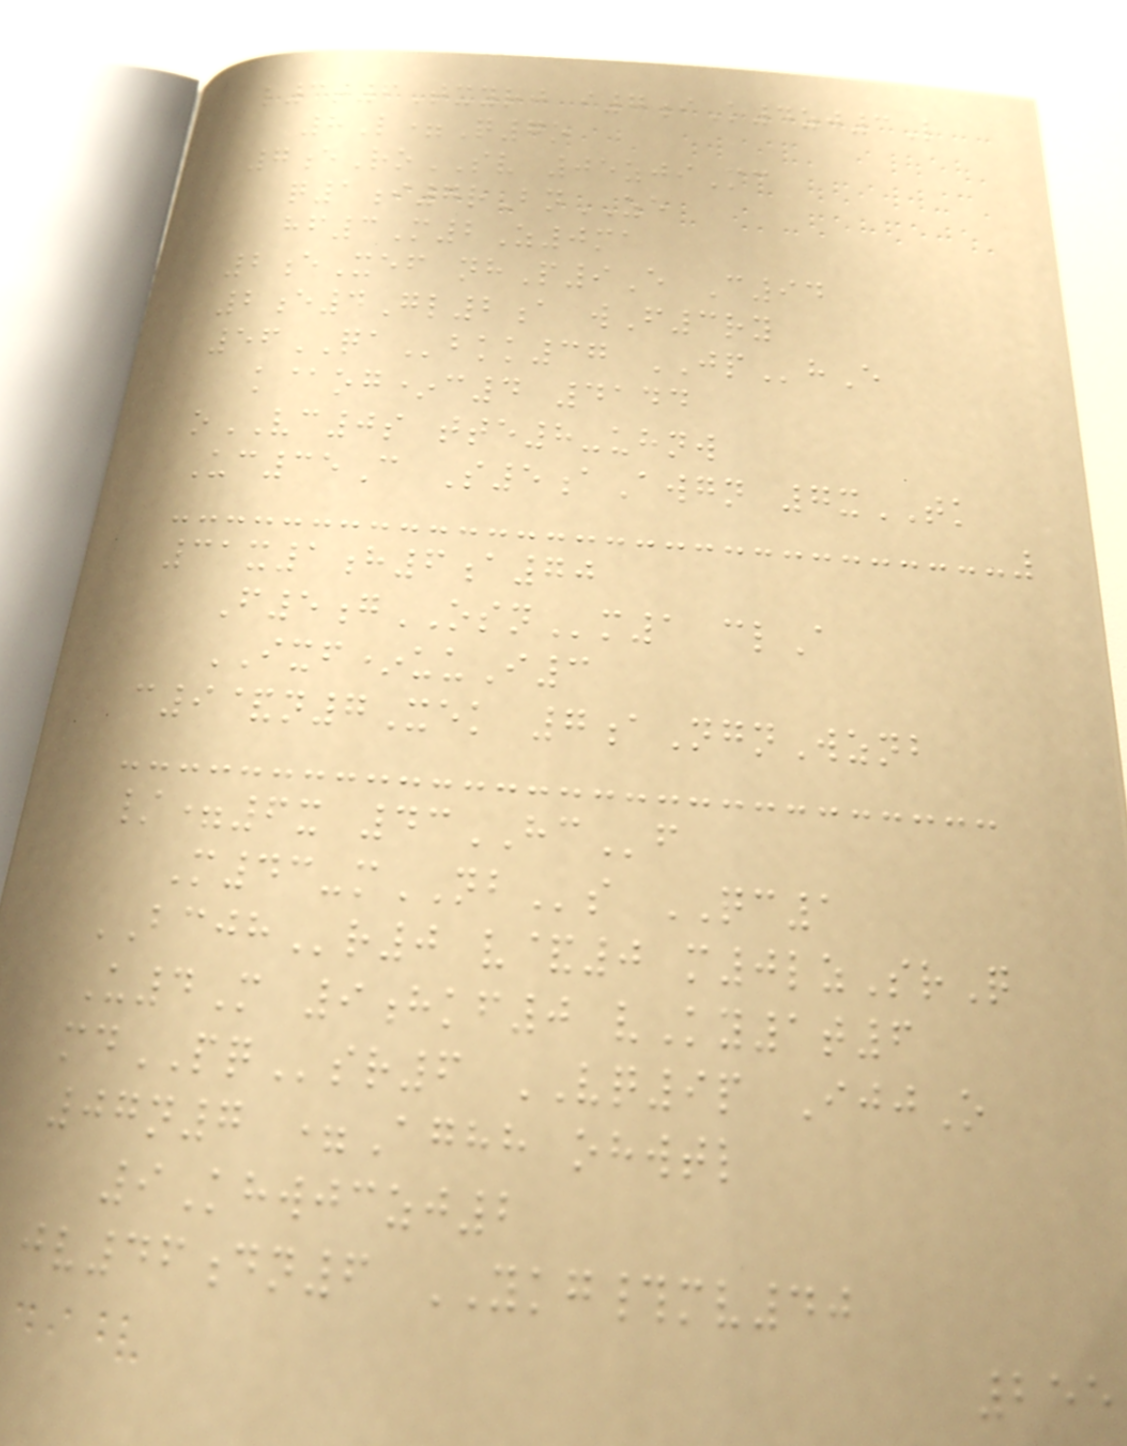l3t6Txyrj i7iK4zj3L
8L=Q7o
7eRoSV 05zjiMc
q1i7rBnZE
hf3M2Z0ma
2eXef nhP9E C94
2e4Gl2a wF3ry
56QAbkk37 JPhE
k@og*c4 4144
oVC0s tte8-uhnw
Uc35C S5aAwgn 7xTK
31x1h6a70
F5gOSNm1 clA
IXF*uuI3
c9&n7Xek 7aNgnWznb
/=6x 43HCf
M43-mNBs QC1
BCJHr0 v&0 m0lzSrQ
U4M 9hkf0 vKy1t6
mdPQsr6 VQ9p IjjO
07n7 =Aghh ohwtl
9Khwjczj2
jv46dn6 YKG#mv40
255
